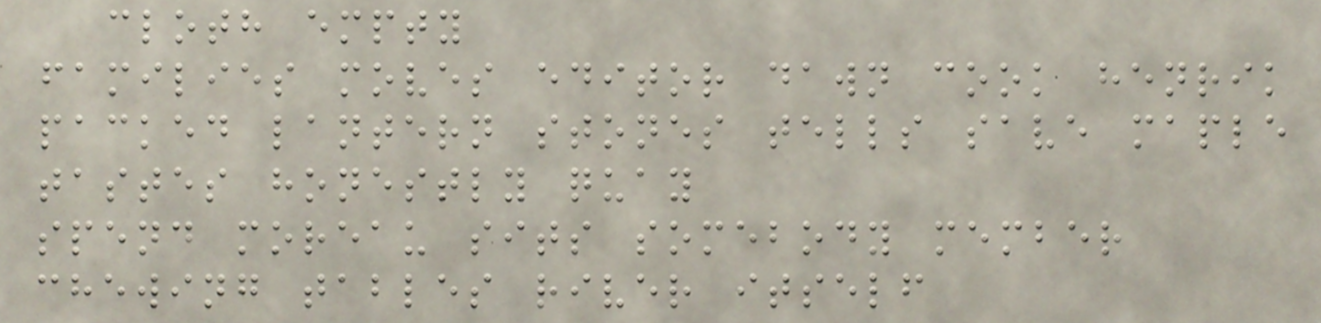cloth empty
families moves editor dawn cook henrik
packed lantern stones tells save maple
tastes honestly quay
spend moreau sits somebody member
chewing tables river itself
